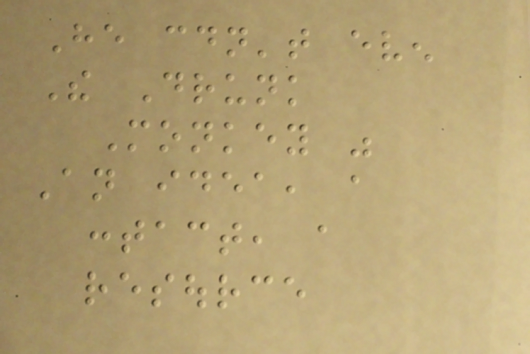He couldn't even
The Drunk
Monkey was
An idea, a
contact, a
resource
